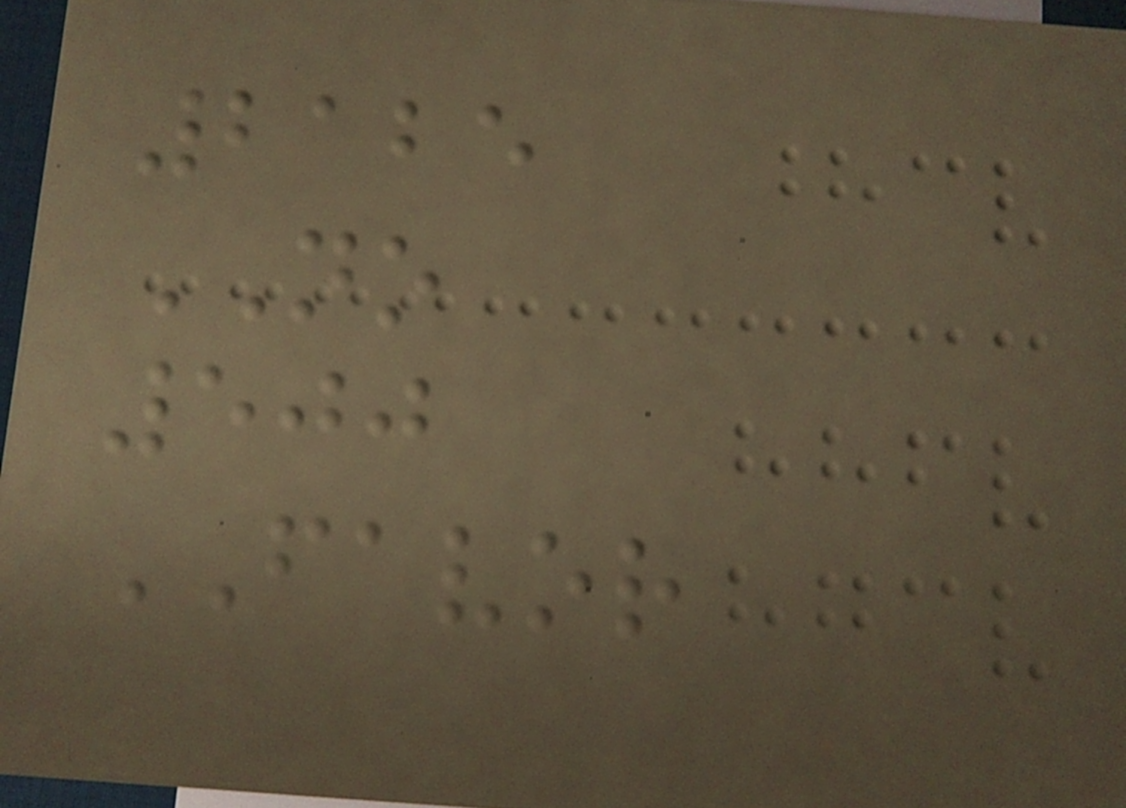2125
NO
500
FAVOR
